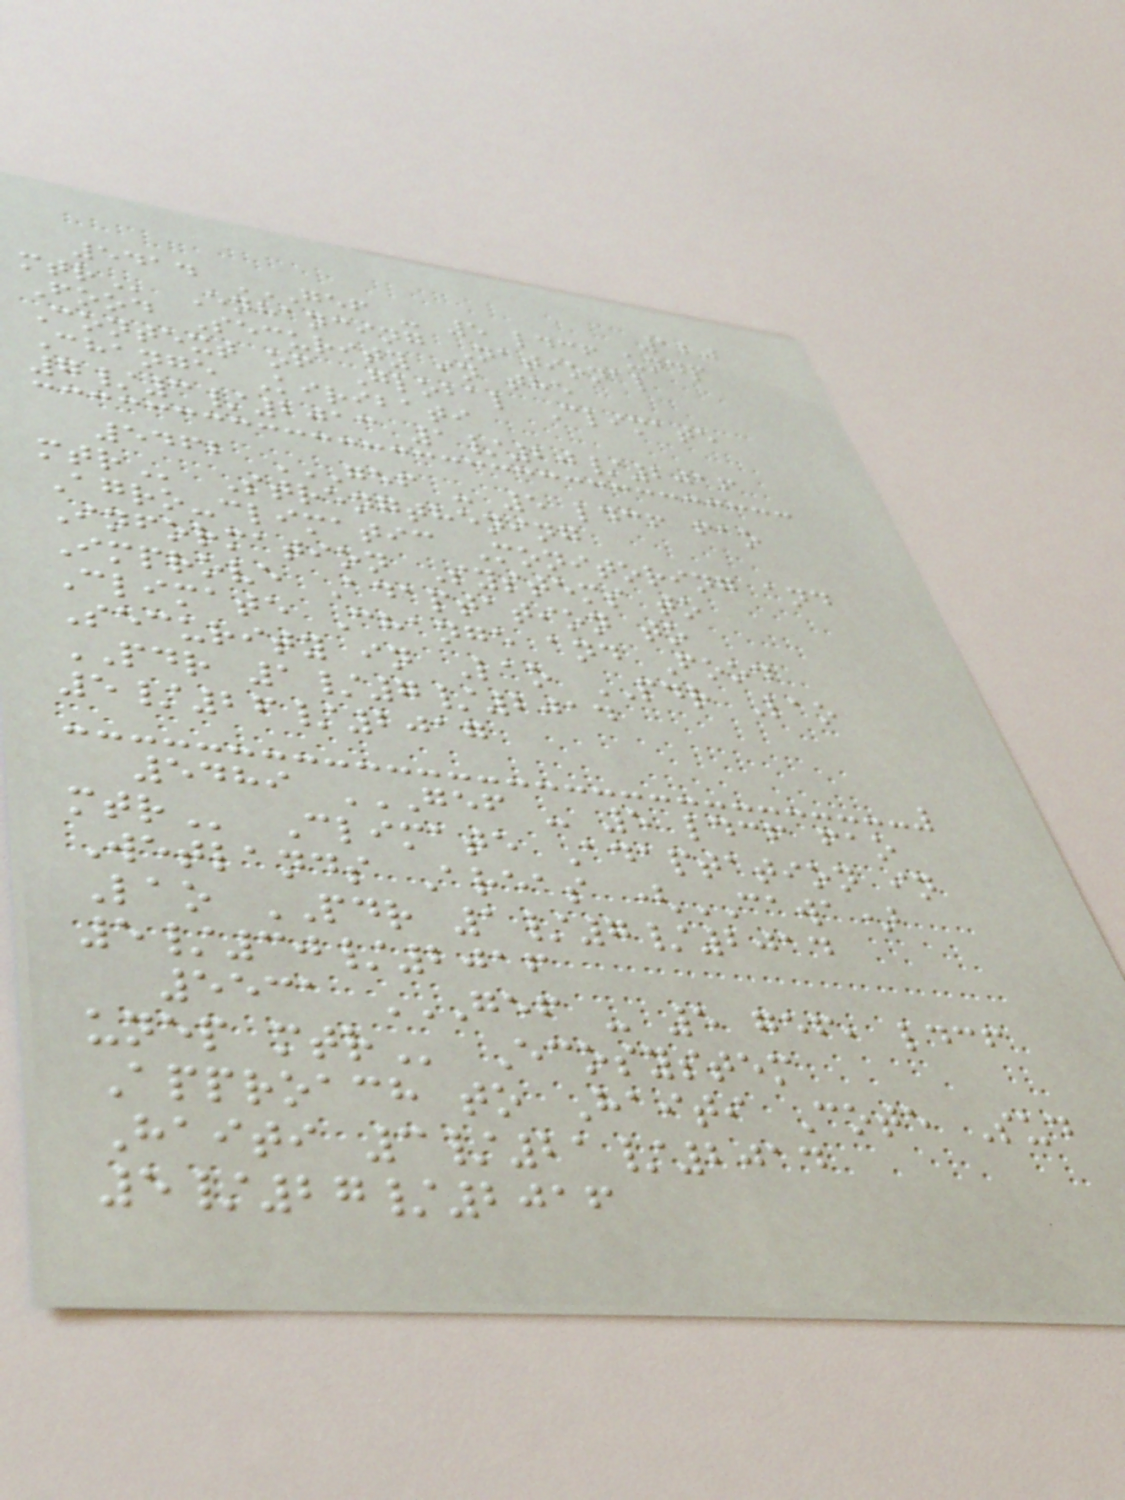120
5414 GEF - 5 LDCF UNDP
MTR Enhancing National
Food Security in the
Context of Global Climate
Change Kiribati
7/3/2013 1/20/2016
5462 GEF - 5 LDCF FAO
MTR Strengthening
Agro-climatic Monitoring and
Information Systems to
Improve Adaptation to
Climate Change and Food
Security in Lao PDR Lao
PDR 1/7/2014
5/26/2017
5489 GEF - 5 LDCF FAO
MTR Climate Adaptation in
Wetlands Areas (CAWA)
Lao PDR 1/7/2014
5/30/2016
5531 GEF - 5 GEF, LDCF
UNEP MTR Ecosystem
Approach to Haiti Cote Sud
Haiti 3/21/2014
5/27/2016
